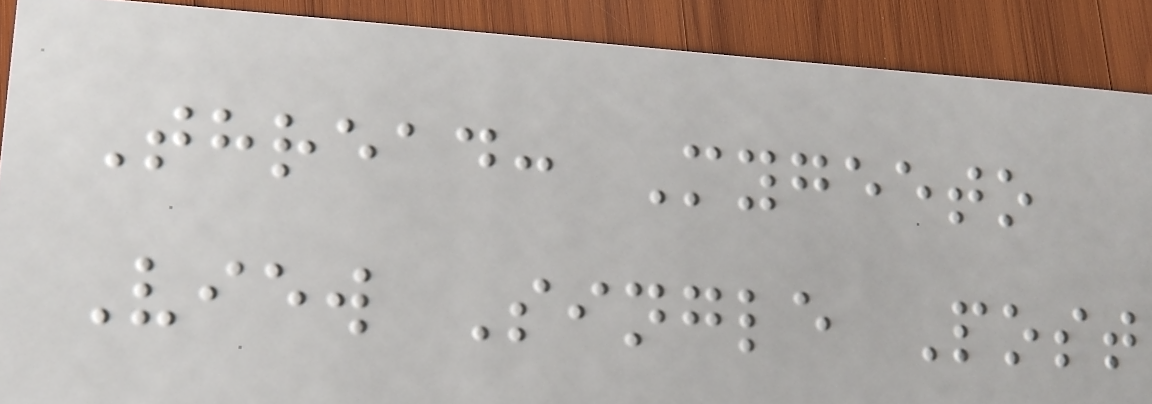Thread: Mygeeto
View Single Post
